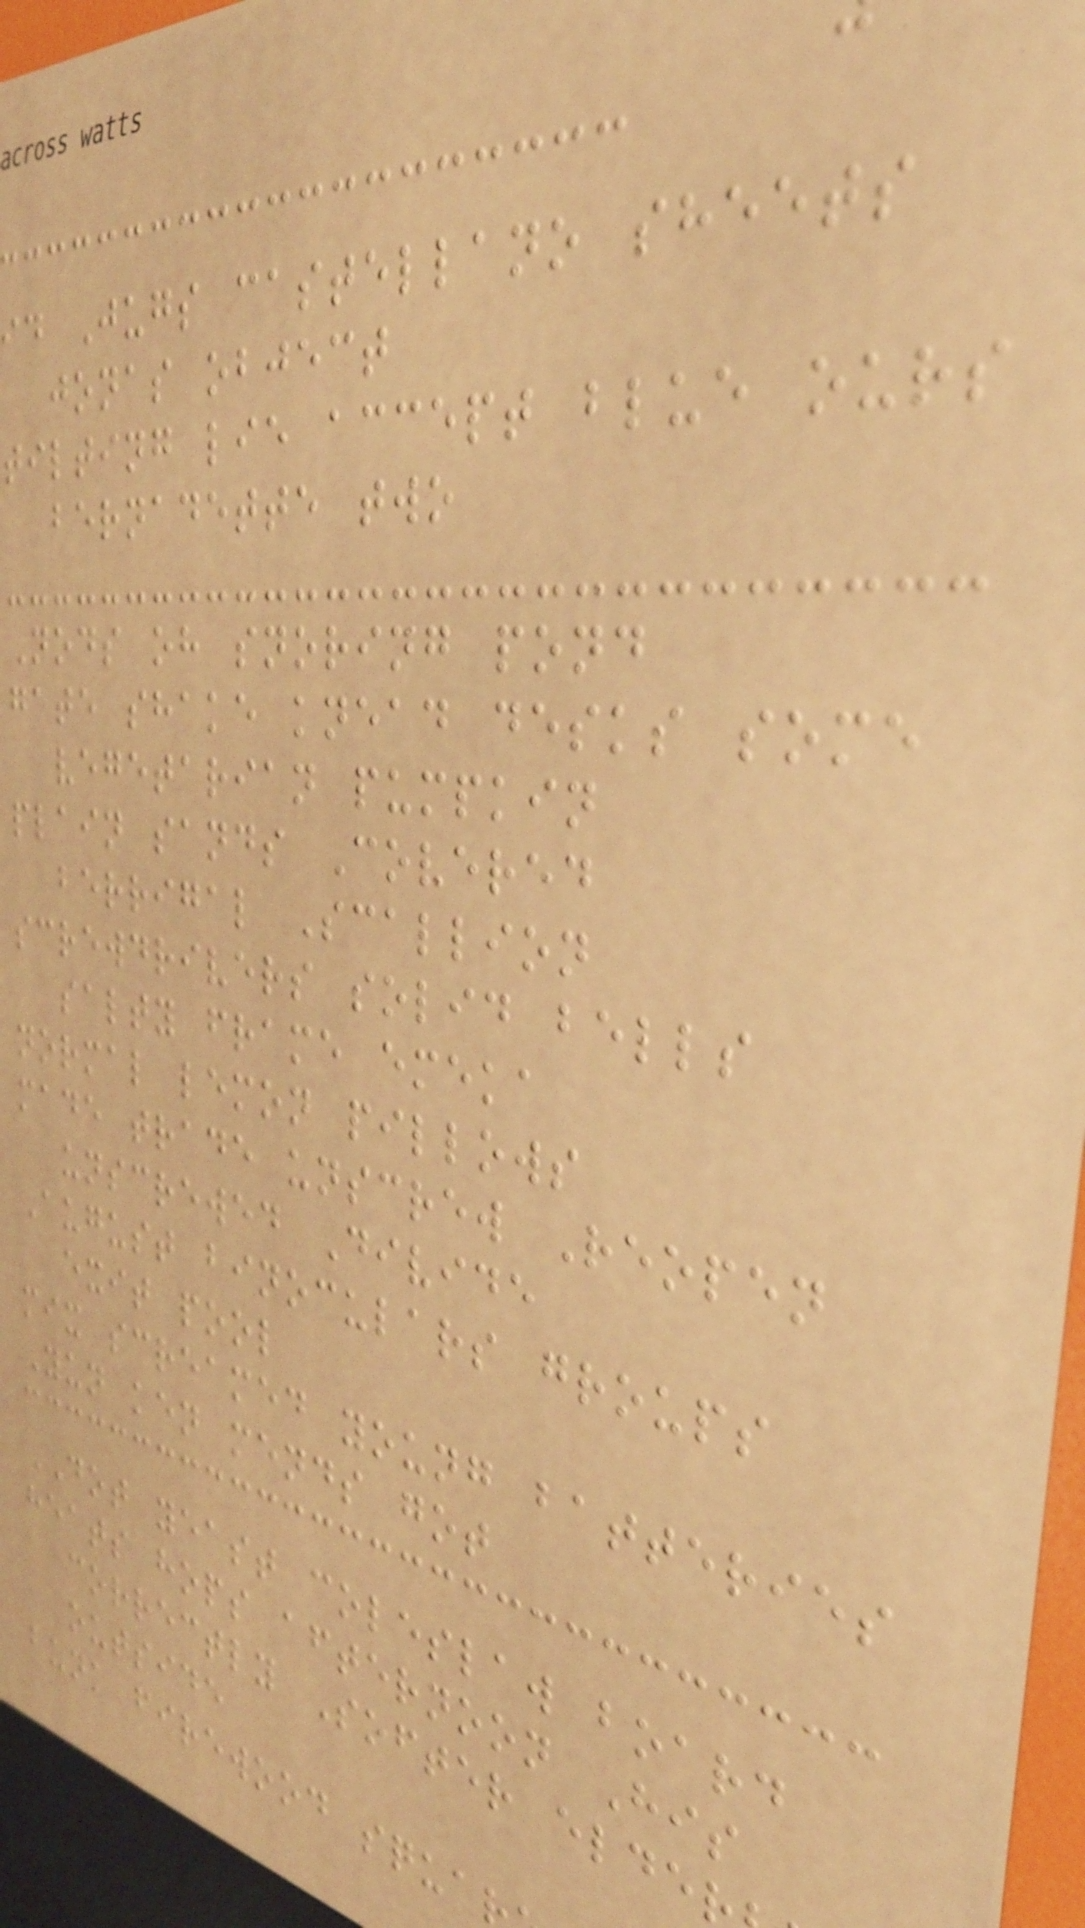id Jugs castellano sheets
jonas object
tilting lie accept blue ours
bernadette two
Nods oh snoring pond
gate shake knead desks some
vegetarian pumpkin
plain sands Covered
berrigal Scallion
screwdrivers solid bells
salty frame emeka
normal lemon pillows
made trade unscrew Reopen
unscrewed Divide
August binoculars groups
exit pool
mix screamed young batteries
Yun ken mends got
DOT yeast coleslaw board
heats hops afternoon His
correctly Softer elde
outside
bunk firewood squa
